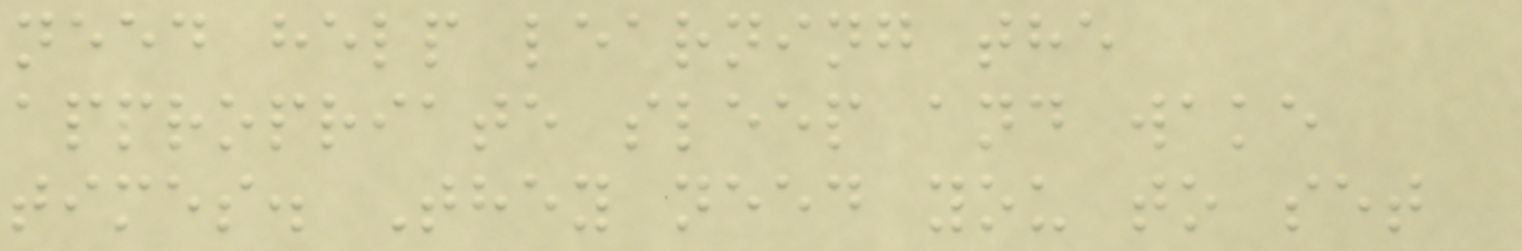need help learning the
appropriate sleep and wake
times. They need you to set
